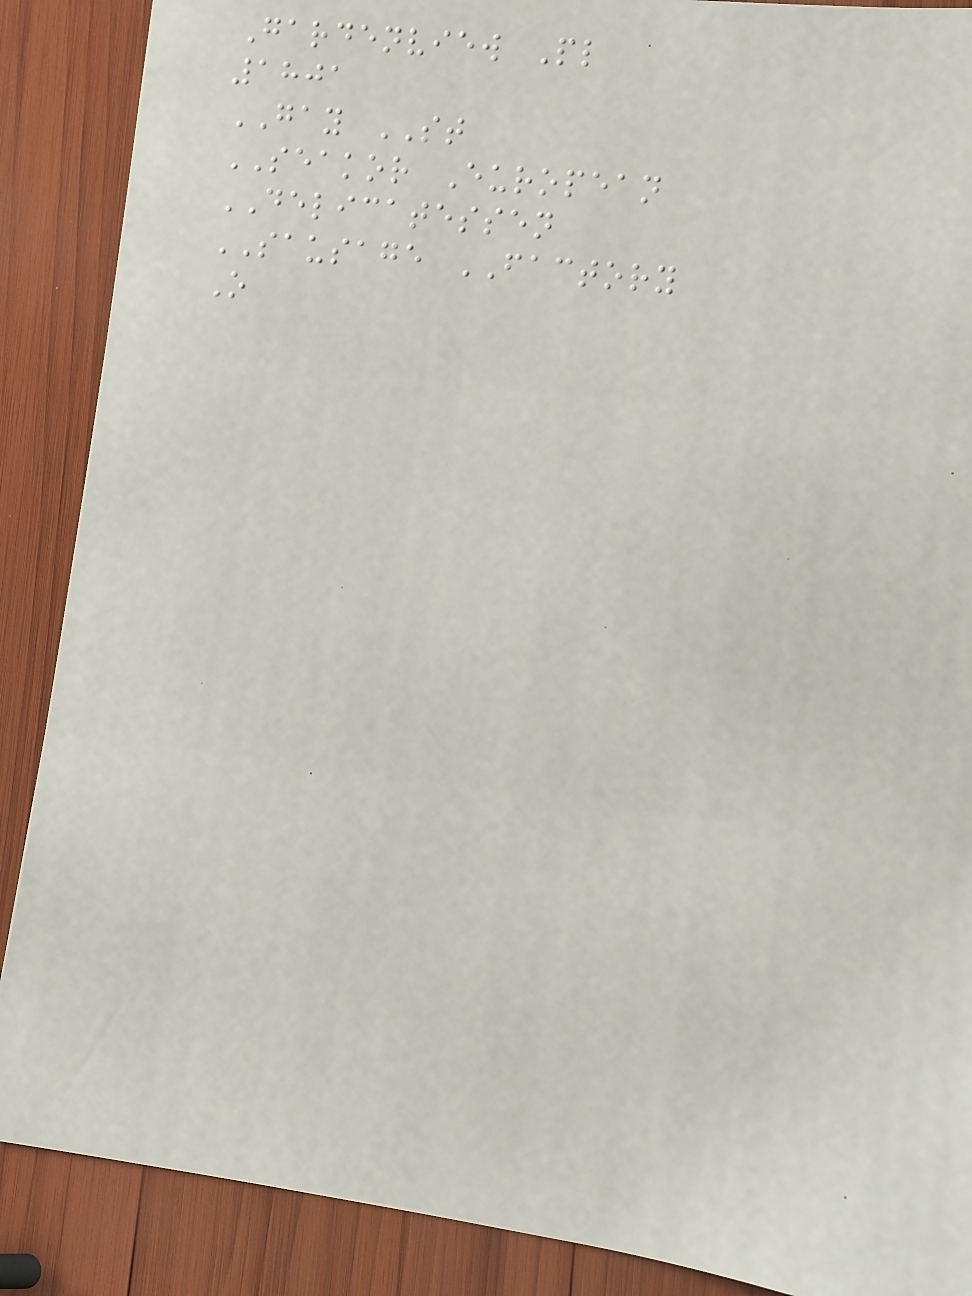Gardenview Pl
1801
GAY ST
SEAKOR European
DELICATESSEN
SAUSAGE FACTORY
O
